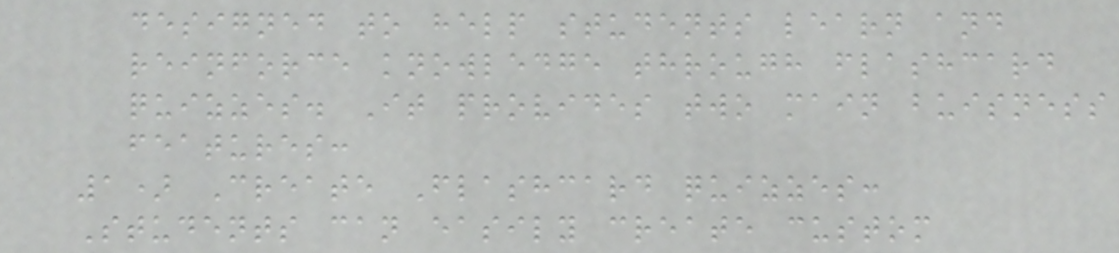designed to help students learn and
reinforce knowledge through flashcard
quizzes. It provides two main buisness
features:
1) Create Flashcard quizzes:
Students can easily create custom
